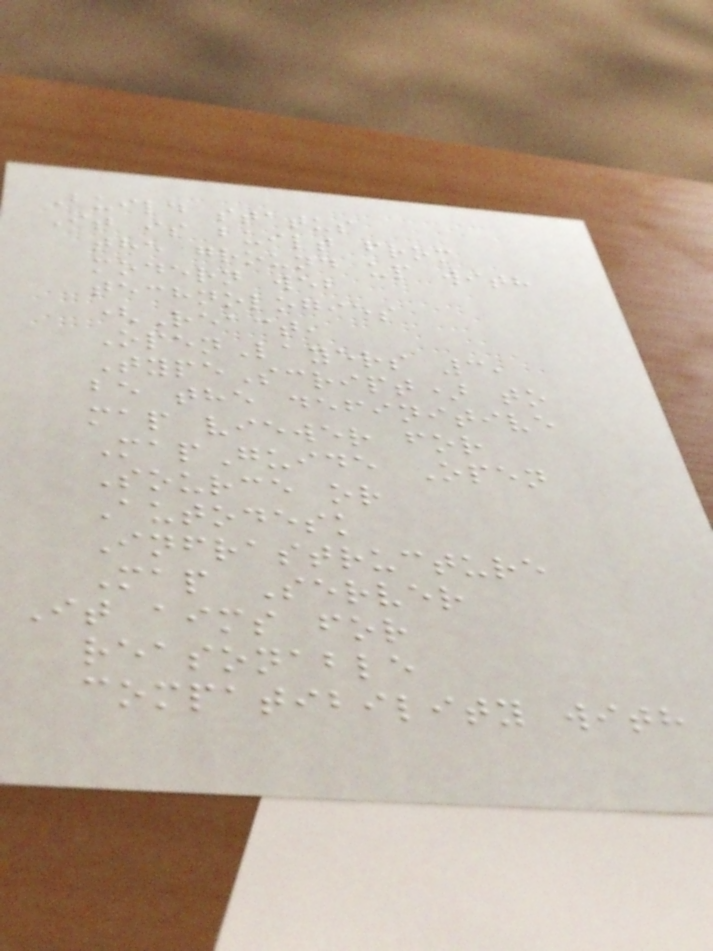Build status
It is built from
the ground up with
modern web
technologies
(React,
OpenLayers 3,
TypeScript) to
be the definitive
map viewer for
MapGuide Open
Source or
Autodesk
Infrastructure
Map Server
It aims for
reasonable
compatibility with
